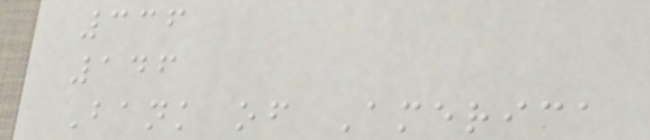336
146
Bank of America
